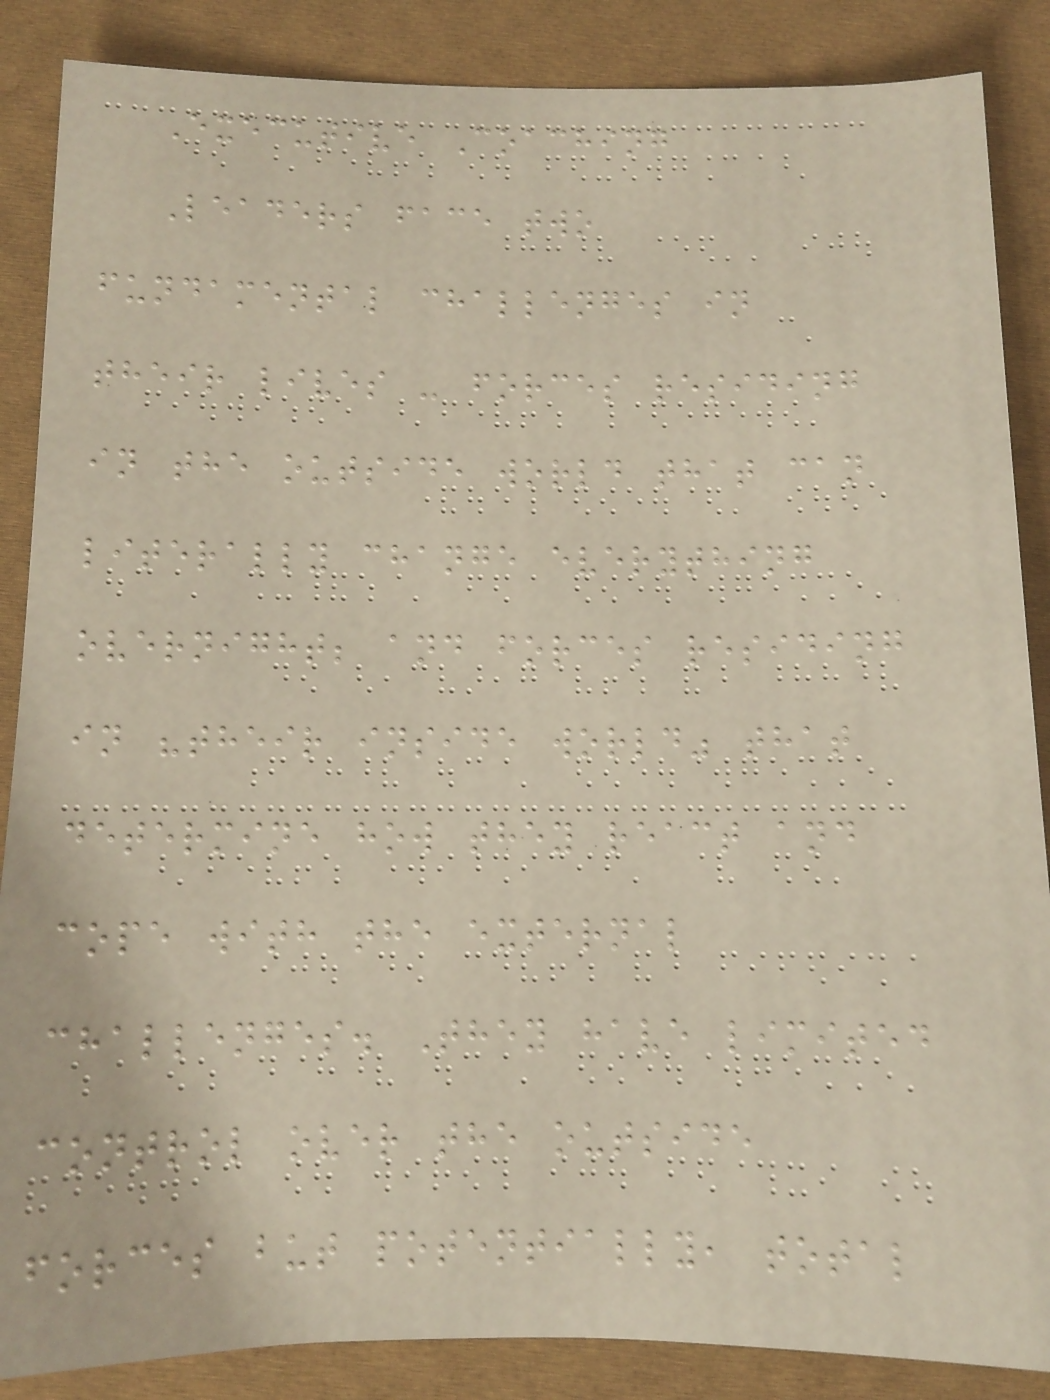Executive Coaching
Leaders face two
fundamental challenges in
their lives - forces residing
in the outside world that can
literally change everything
overnight; and forces residing
in "their inside world" that
determine how they react and
cope with the external
challenges. They have limited
control over the outside
forces but potentially, total
